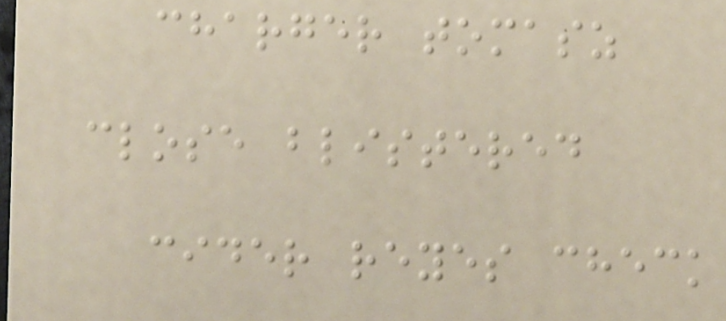charger tomasz
close blistered
cider reyes check
